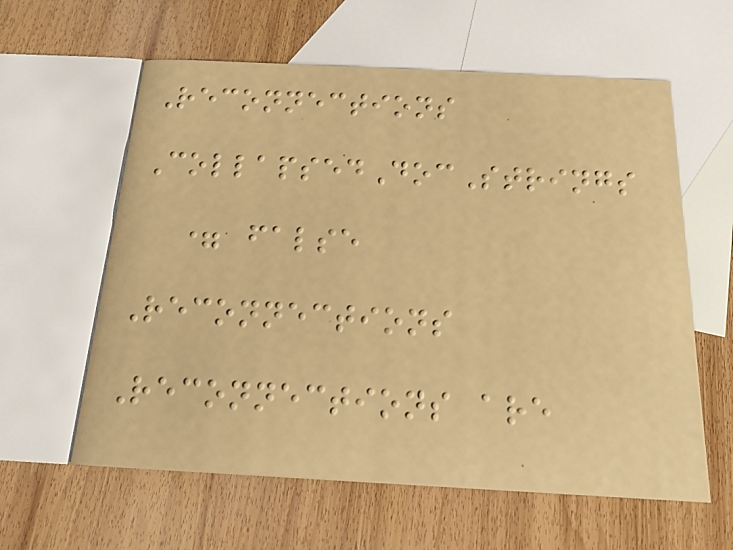Reconnections
CollapsedDocStrings
= false
Reconnections
Reconnections are
